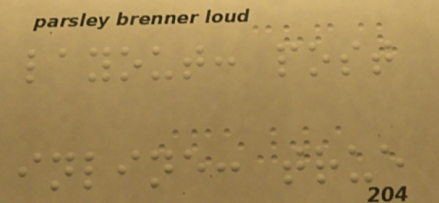layout: post
inline: true
